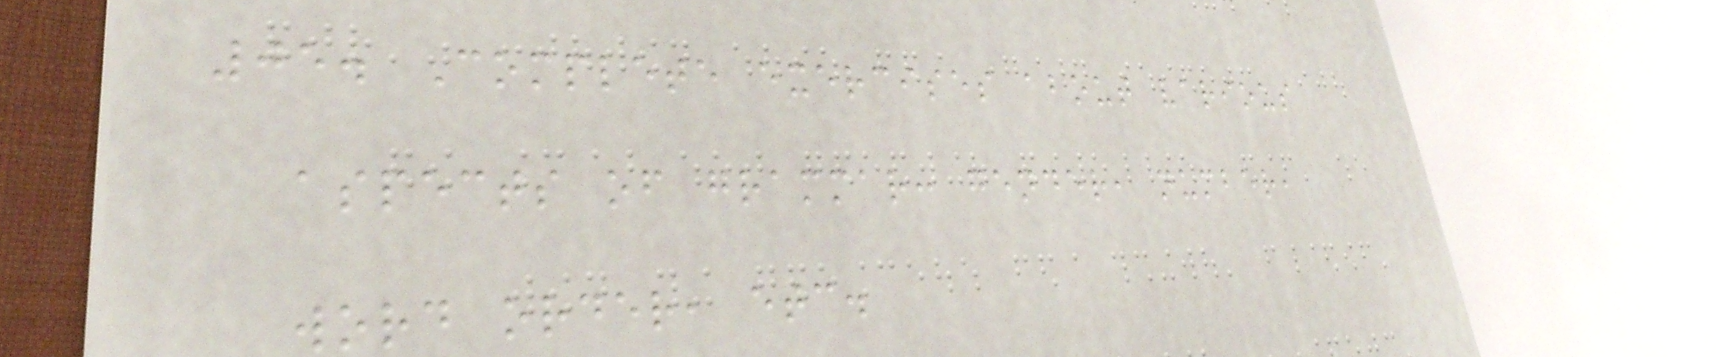05. Complete exercises about various
aspects of grammar: gender, number,
word order, etc.
